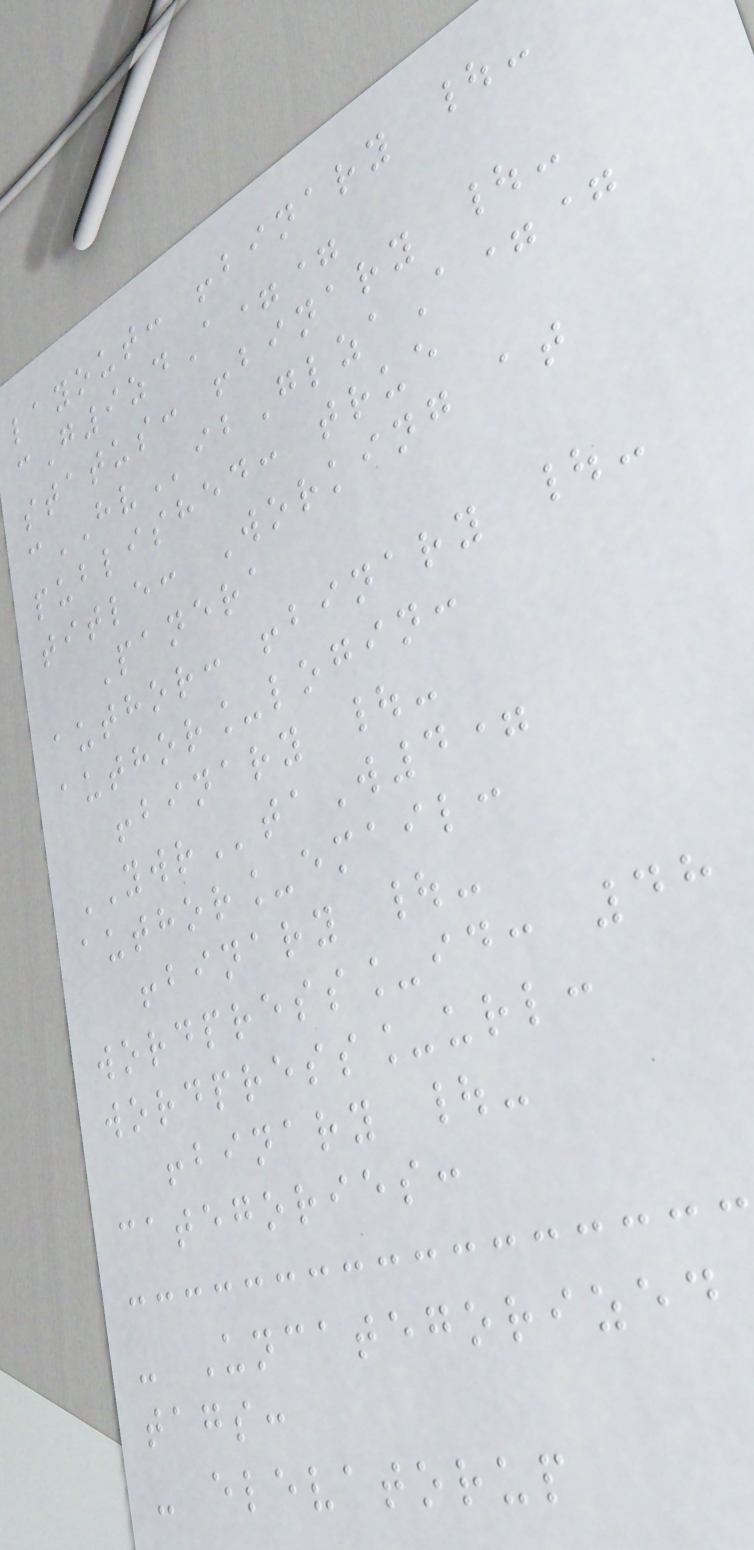layout: !binary |-
cG9zdA==
status: !binary |-
cHVibGlzaA==
published: true
title: Working at
Panera
author: !binary |-
author_login:
!binary |-
YWRtaW4=
author_email:
!binary |-
wordpress_id: 48
wordpress_url:
!binary |-
categories:
- Uncategorized
tags:
- elevatorup
